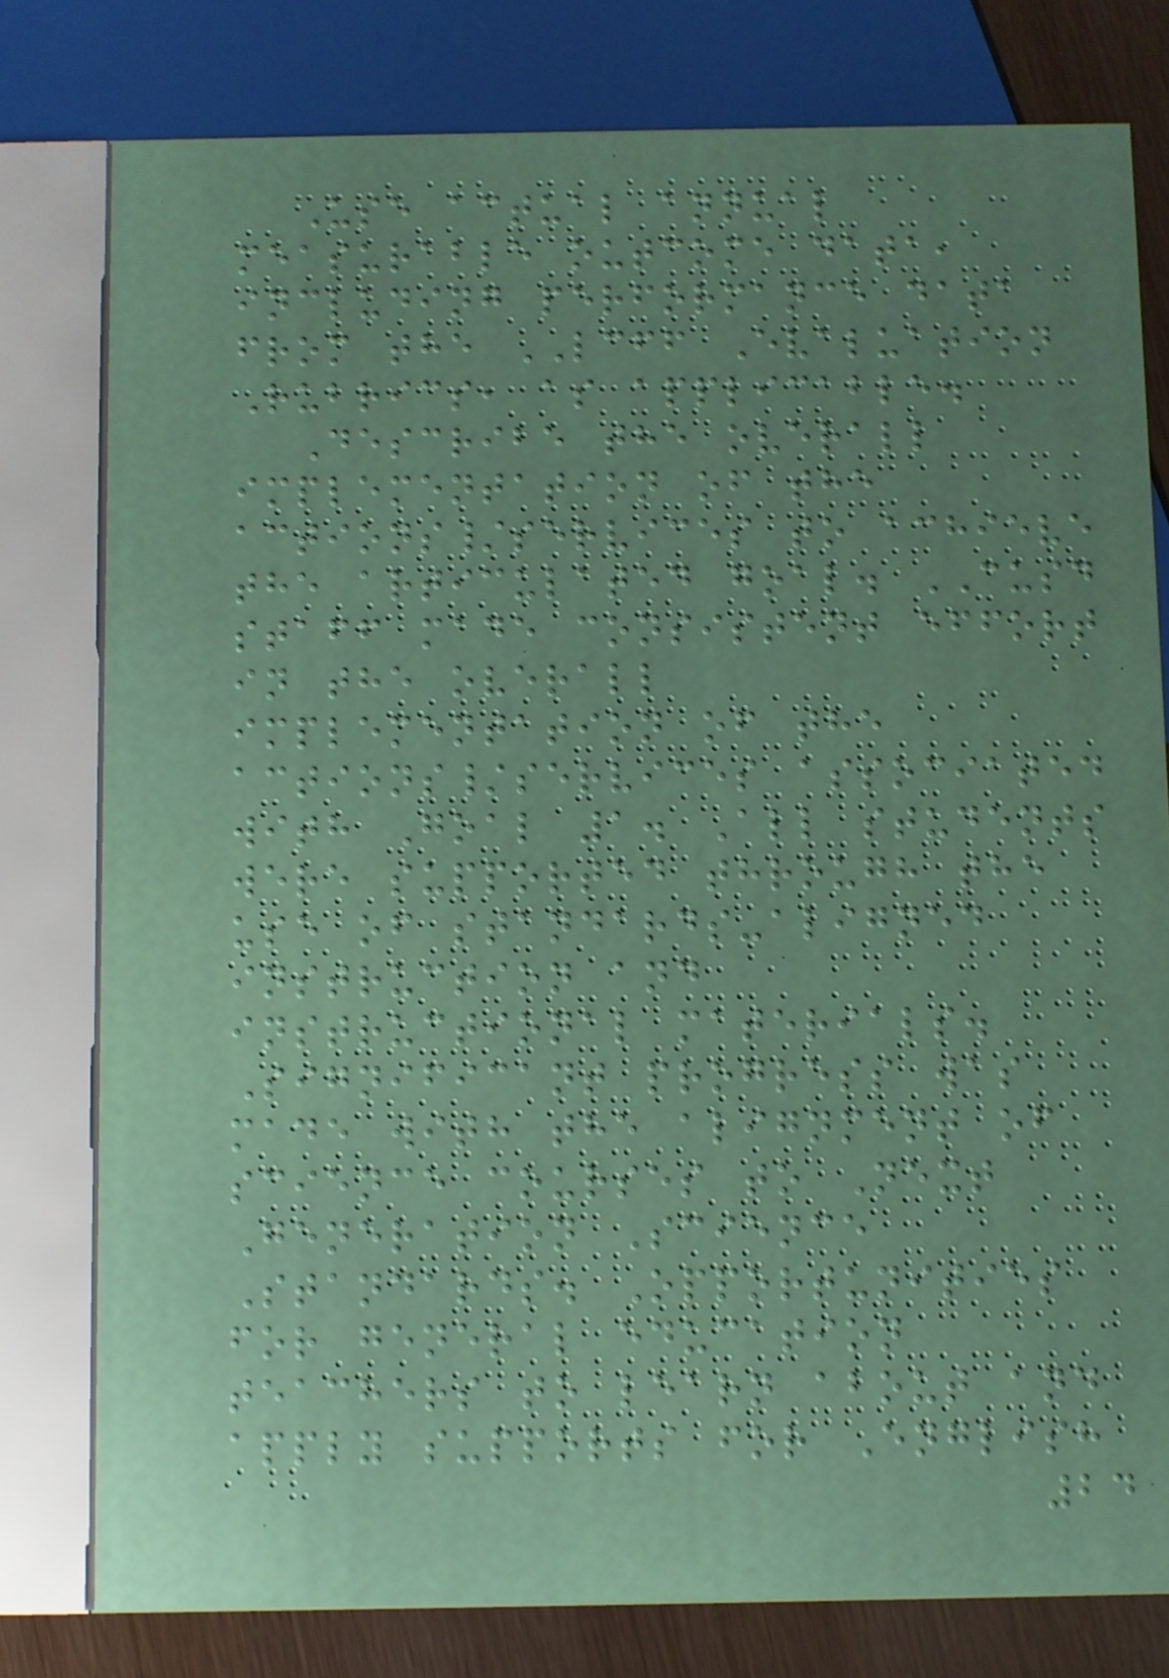Use actual annual
measurable outcome data,
including performance data
from the LCFF Evaluation
Rubrics, as applicable.
Describe the overall
implementation of the
actions/services to achieve
the articulated goal. CUSD
staff made consistent effort
in the overall
implementation of the
actions/services associated
with Goal 1. All students
were supported through the
use of standards-aligned
instruction and
instructional materials.
Significant progress was
made with the alignment of
science courses to Next
Generation Science
Standards. Opportunities
for general education
teachers to learn about and
apply supports for English
24
